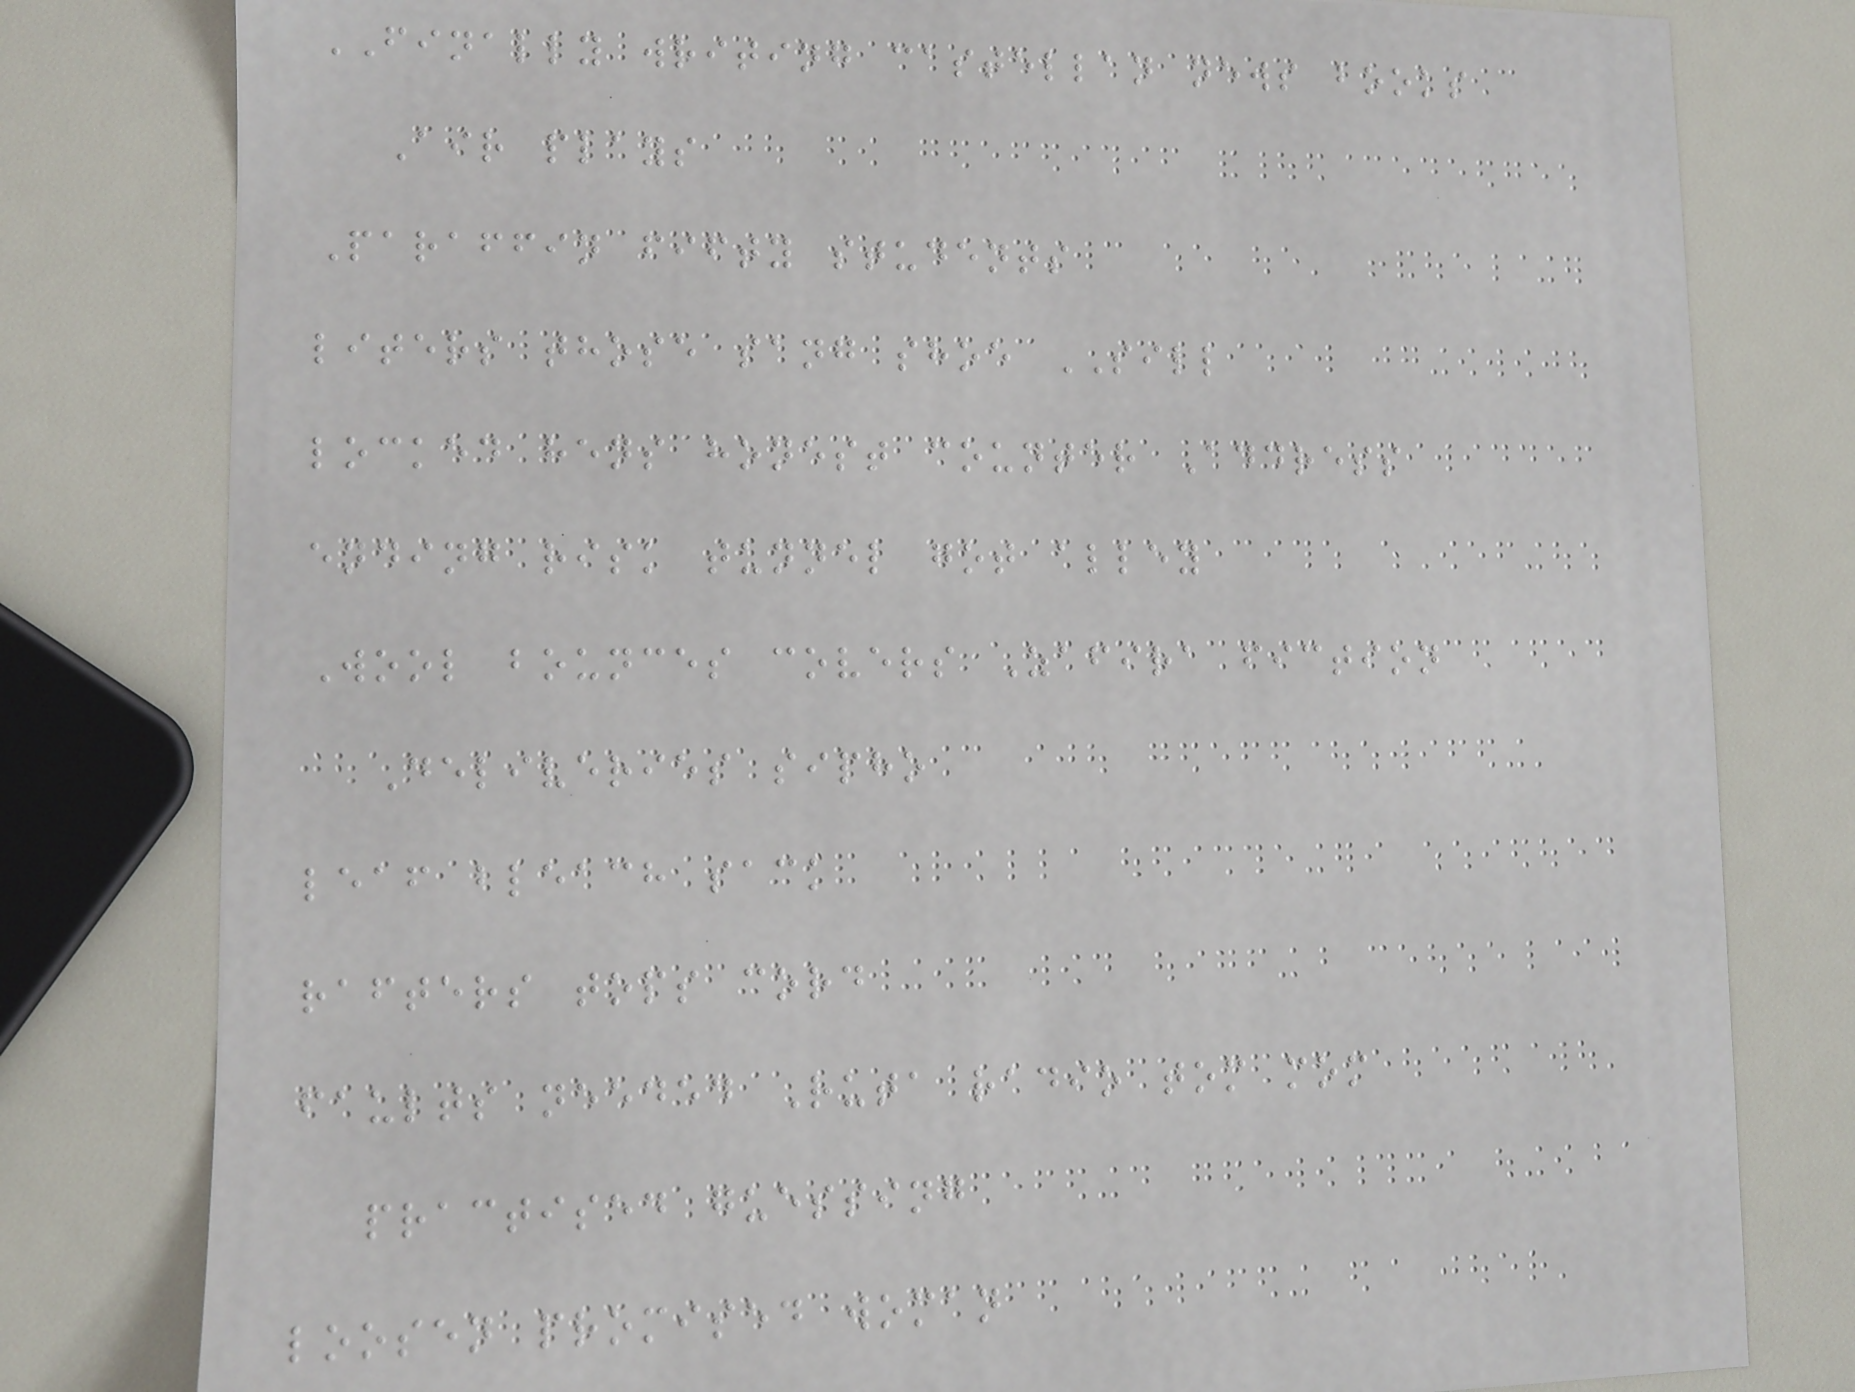FINALLY writing castellan news books
Air plays
Paraffin fifty students
liters those sang shoe SILL
locked hens honest counter Address
ending risk tunnel got alley
Wool bounces covers Zafira fiction
Deliveries sipho
leaf bleach sack
rafters tops cord
faults needed Ruta radio tom mom
practised guessing
loosen promised woman
